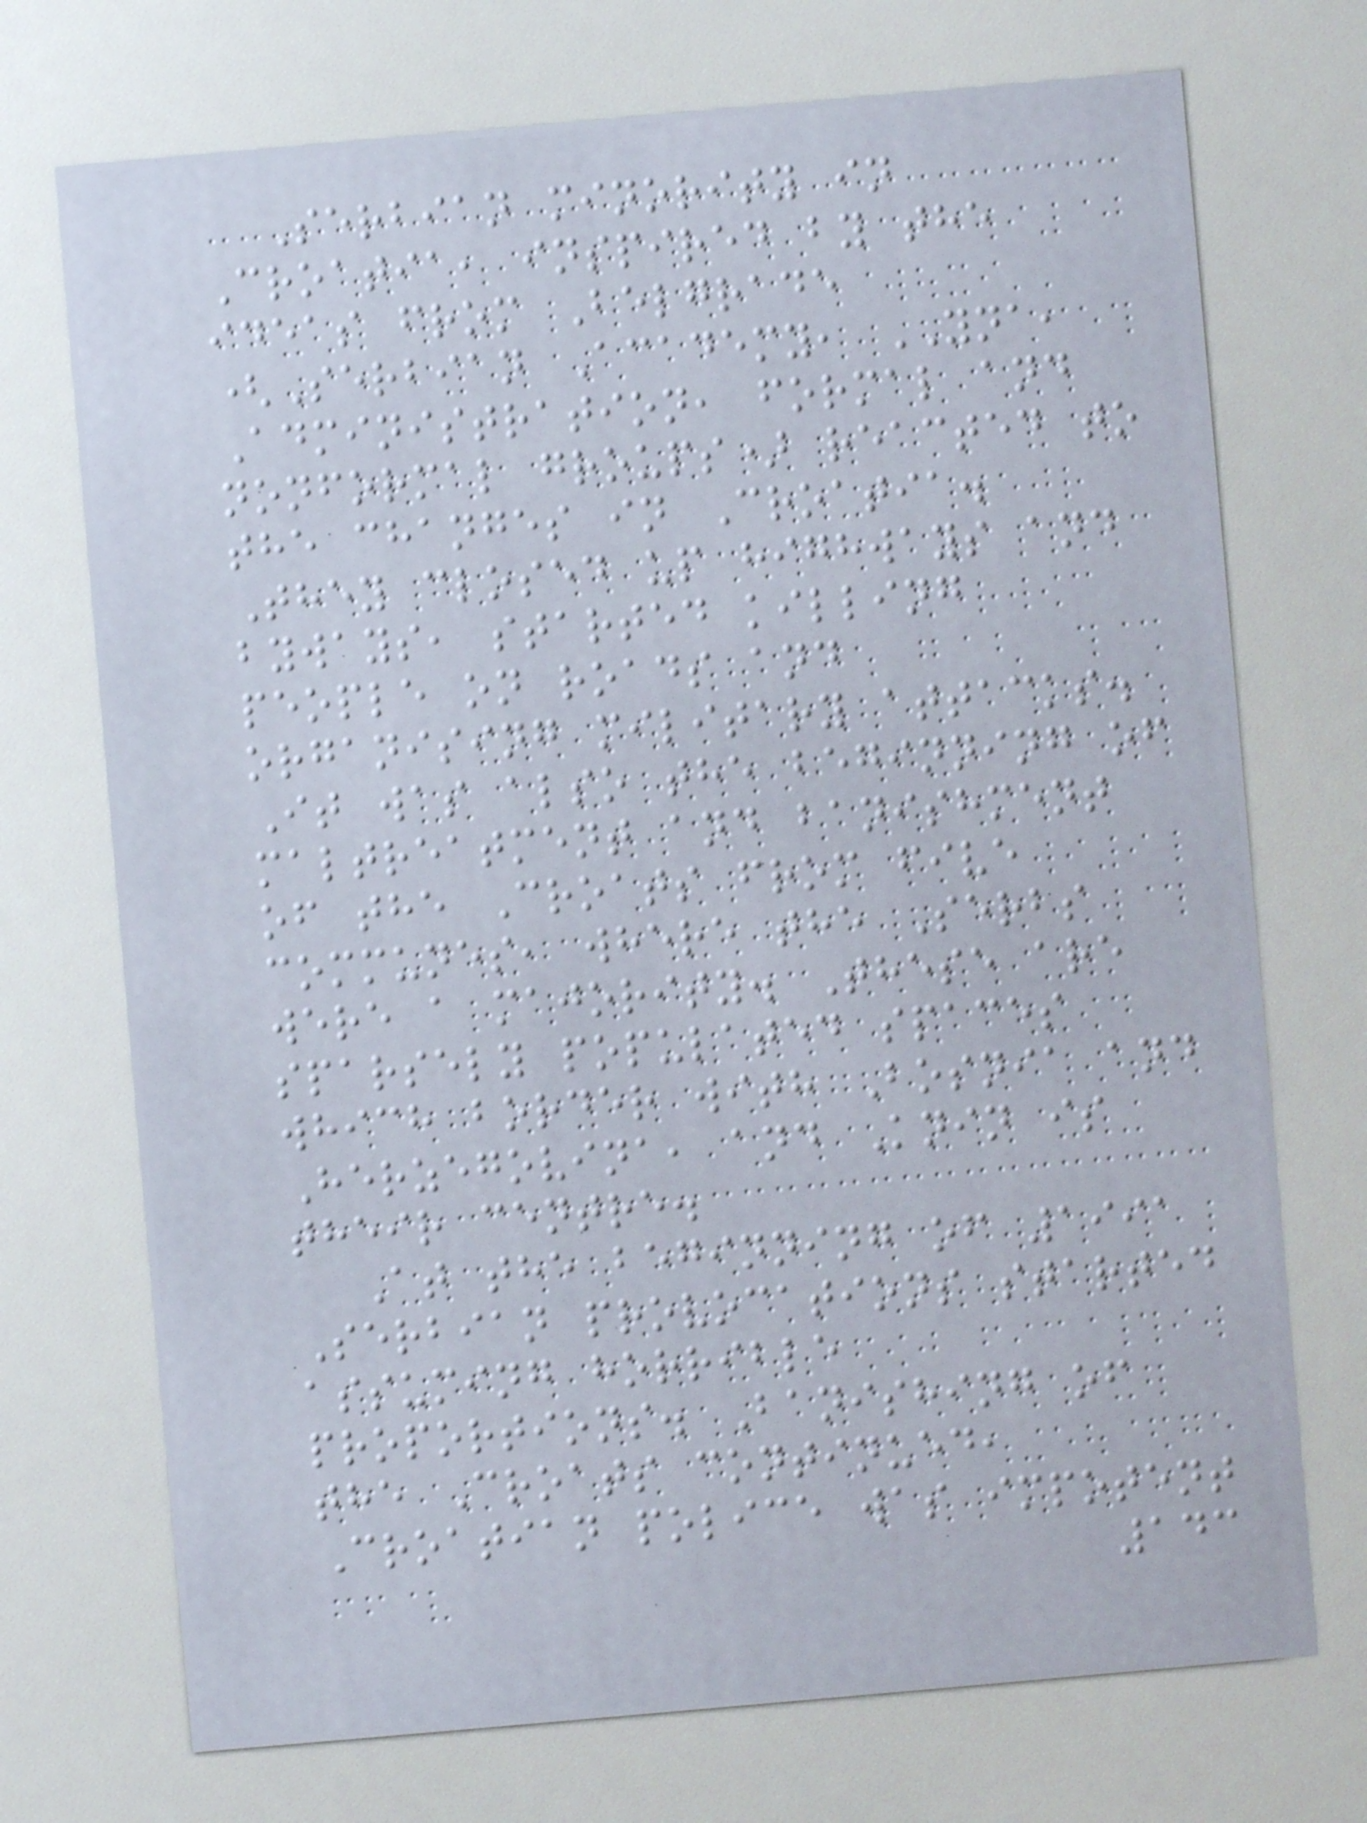Serbian minority in
Croatia, inspired by the
ideas from Belgrade
(Serbian Academy, YNA,
Administration, formal and
nonformal groups) reacted to
the changes in Croatia.
They closed up highways and
byways, started killing
people on roads and
organising military attacks.
It was also the beginning of
maltreatment and banishment
of the Croats from five
communes, where the Serbs
were a majority. These are
sparsely populated spaces
which border with Bosnia and
Herzegovina, and Knin is
their centre.
At the beginning of 1991
Serbian provocations started
assuming horrible
proportions. Banishing of
the Croats continued,
Croatian police was impotent
143
